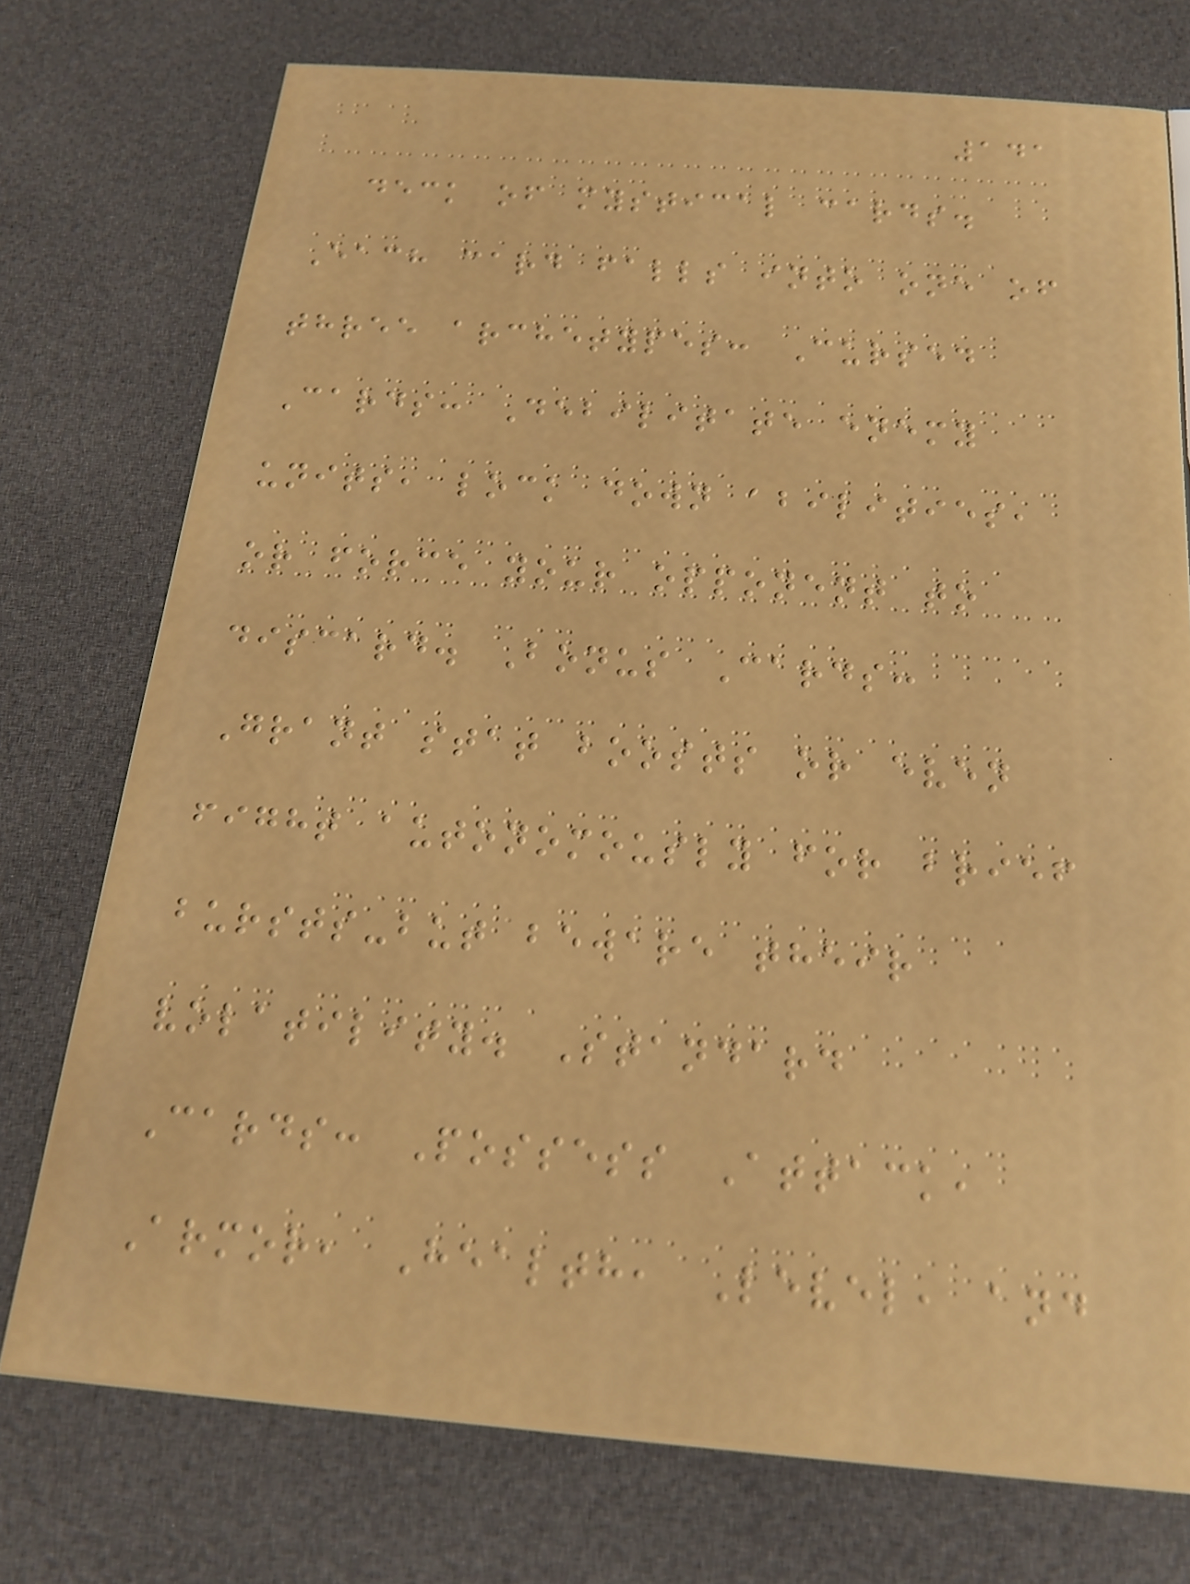141
deck of mystical cards.
Each card falls into one of
three archetypes: Cursed
Cards: Debilitate enemy
units, lock down abilities,
or force your opponent to
discard. Bonus Cards:
Grant stat boosts or even
fight autonomously for brief
bursts-but beware their
volatility. Standard
Cards: Possess Attack,
Armor, Health, Level, and
